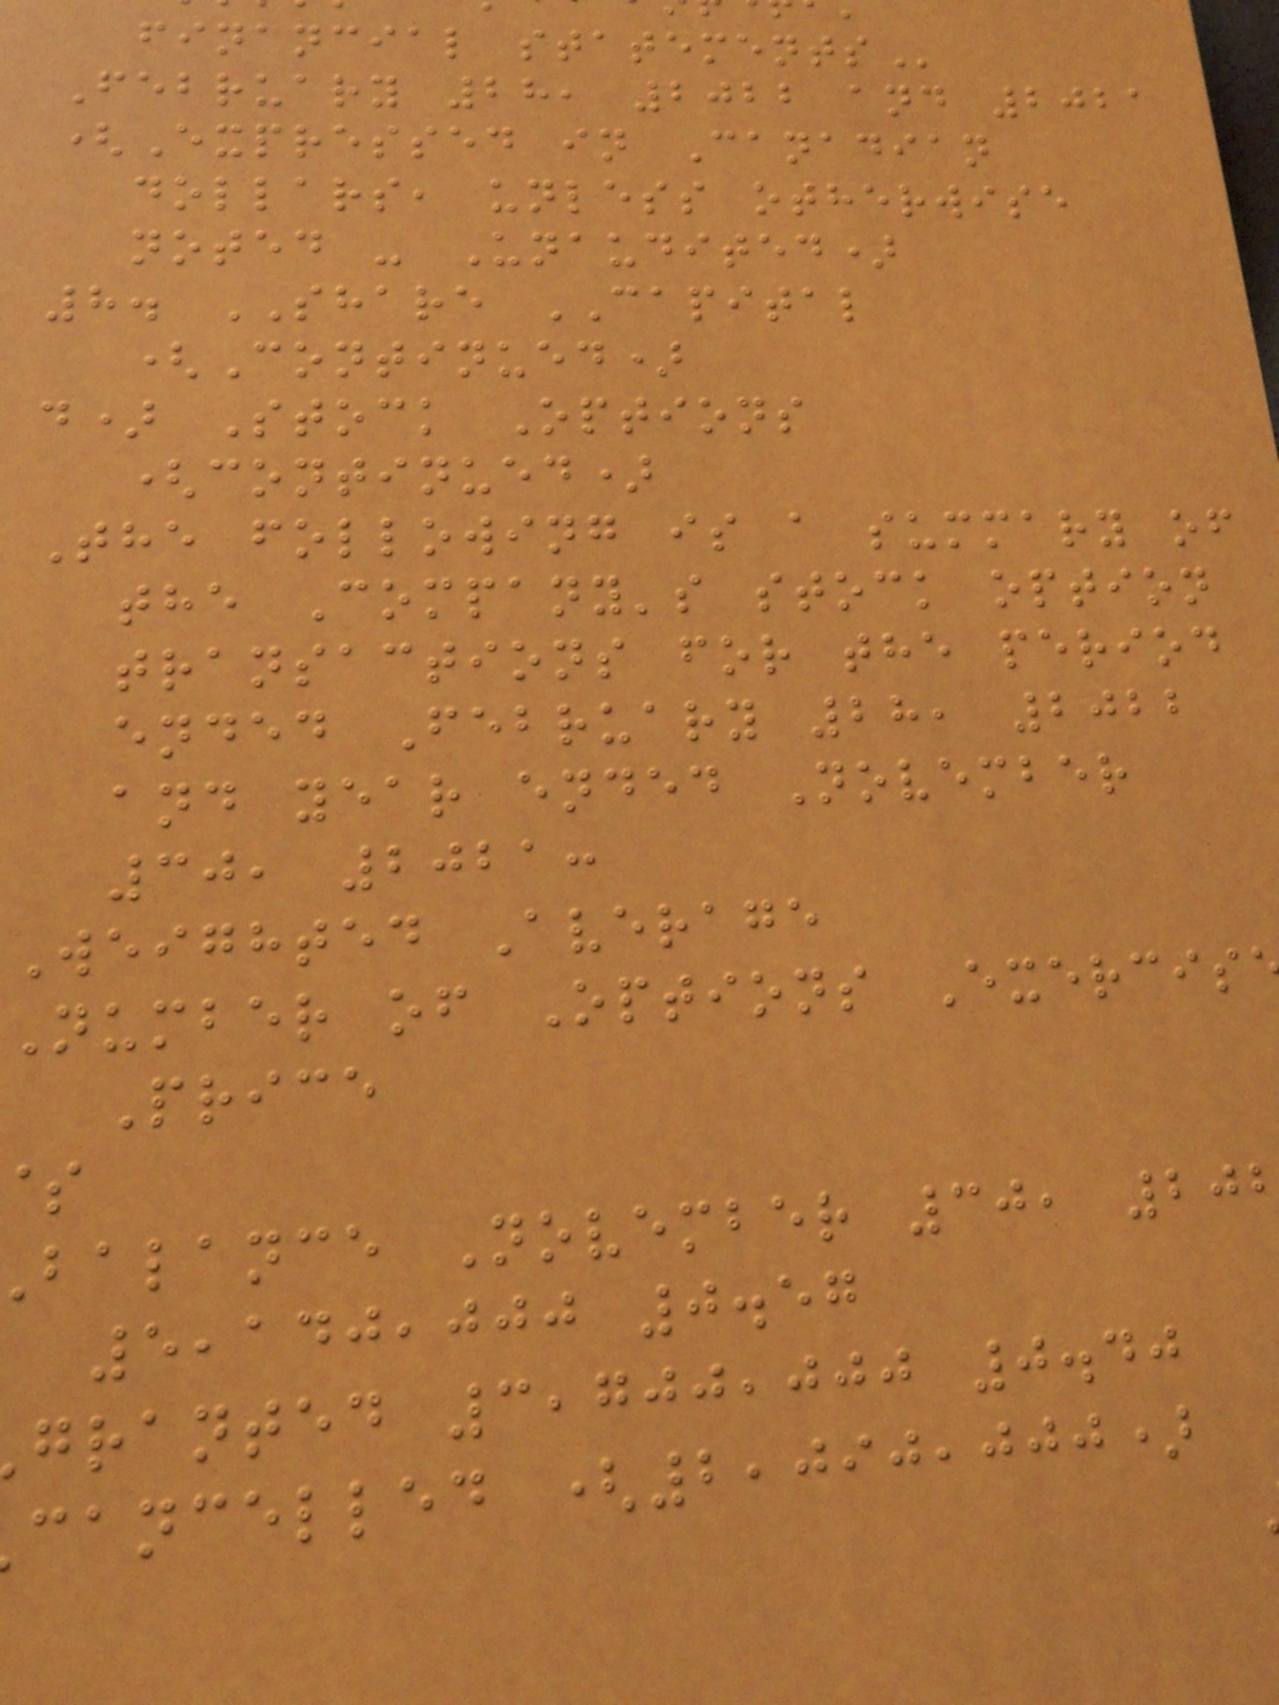financial
February 28, 2022 and 2021
(Expressed in Canadian
dollars, unless otherwise
noted - Unaudited)
8. SHARE CAPITAL
(Continued)
d) Stock Options
(continued)
The following is a summary of
the Company's stock option
transactions for the period
ended February 28, 2022
and year ended November
30, 2021:
Weighted Average
Number of Options Exercis
Price
balance November 30, 20
5,140,000 0.57
granted 3,700,000 0.40
cancelled (2,090,000)
